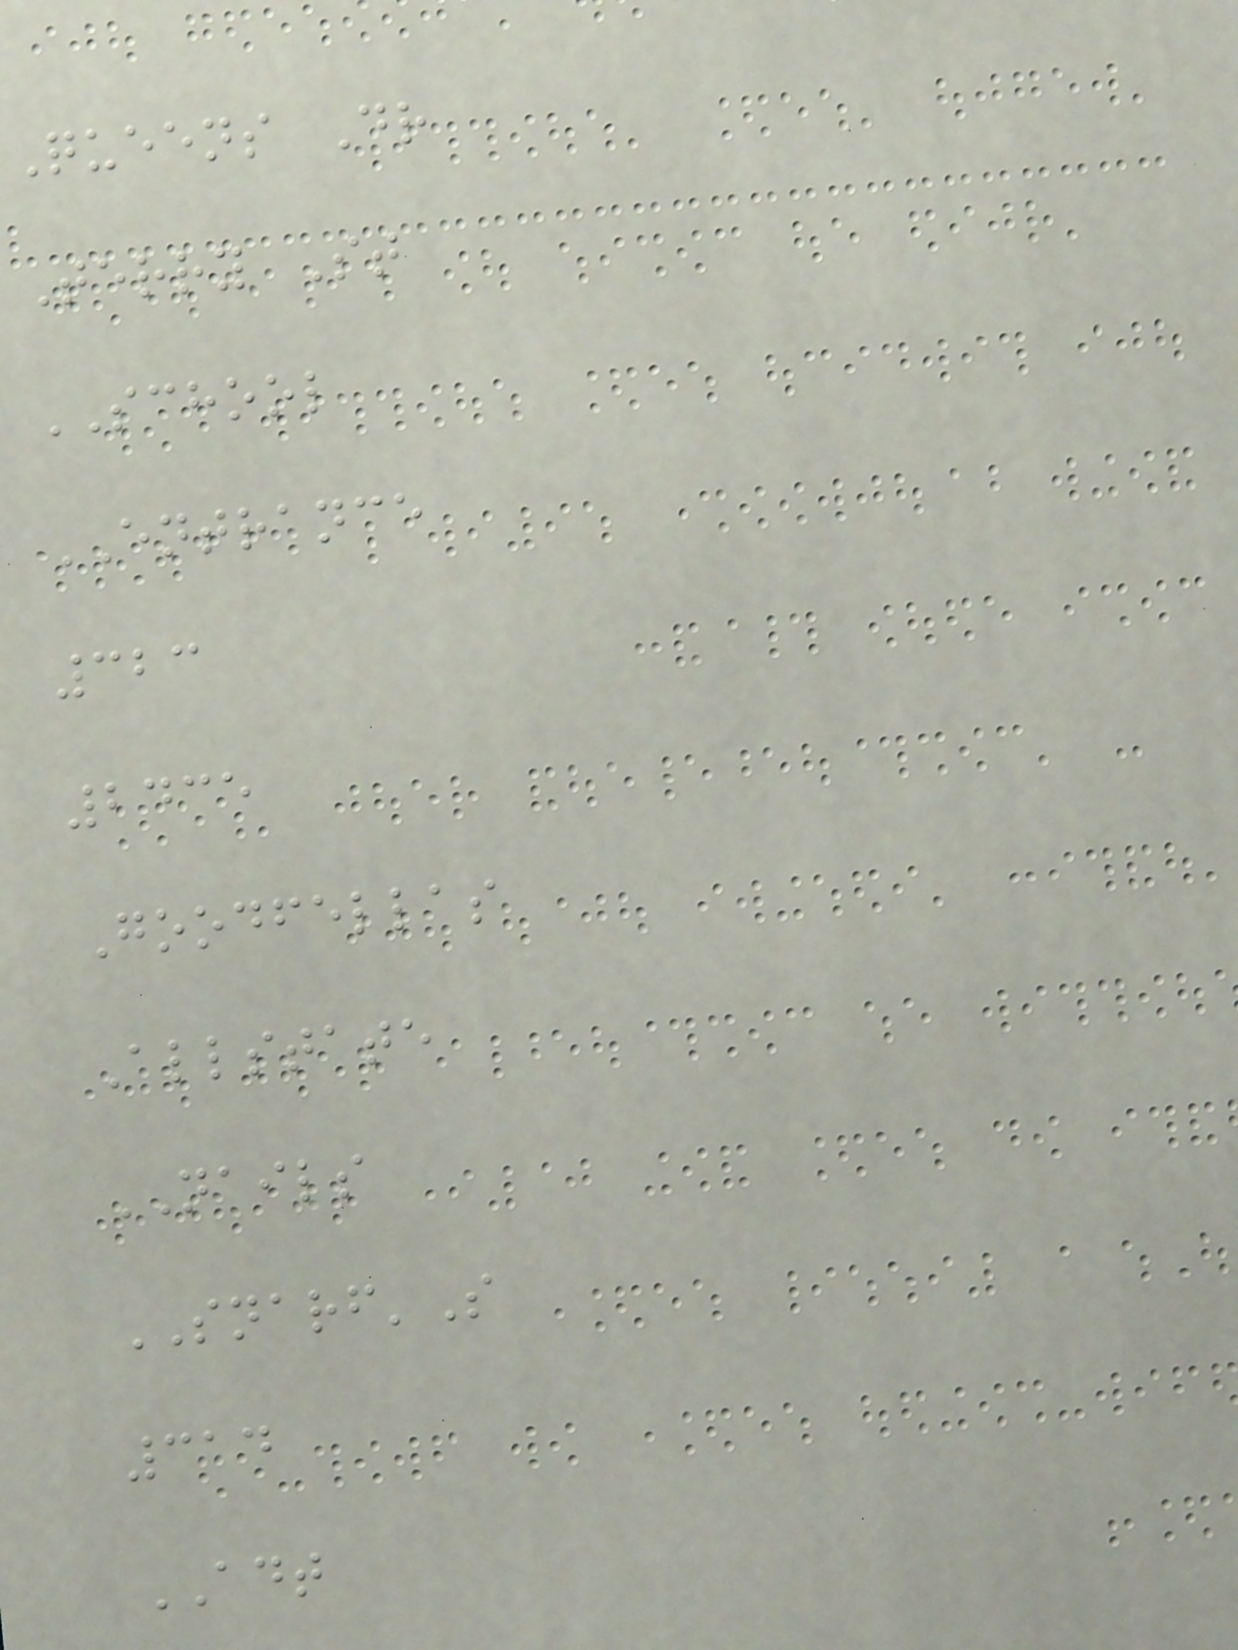Queens Dr
Terry St
SCHOOL
ENTRANCE
323
2435
Goodfellas
Allstate
NAILS
SNARF'S
314
ADT
